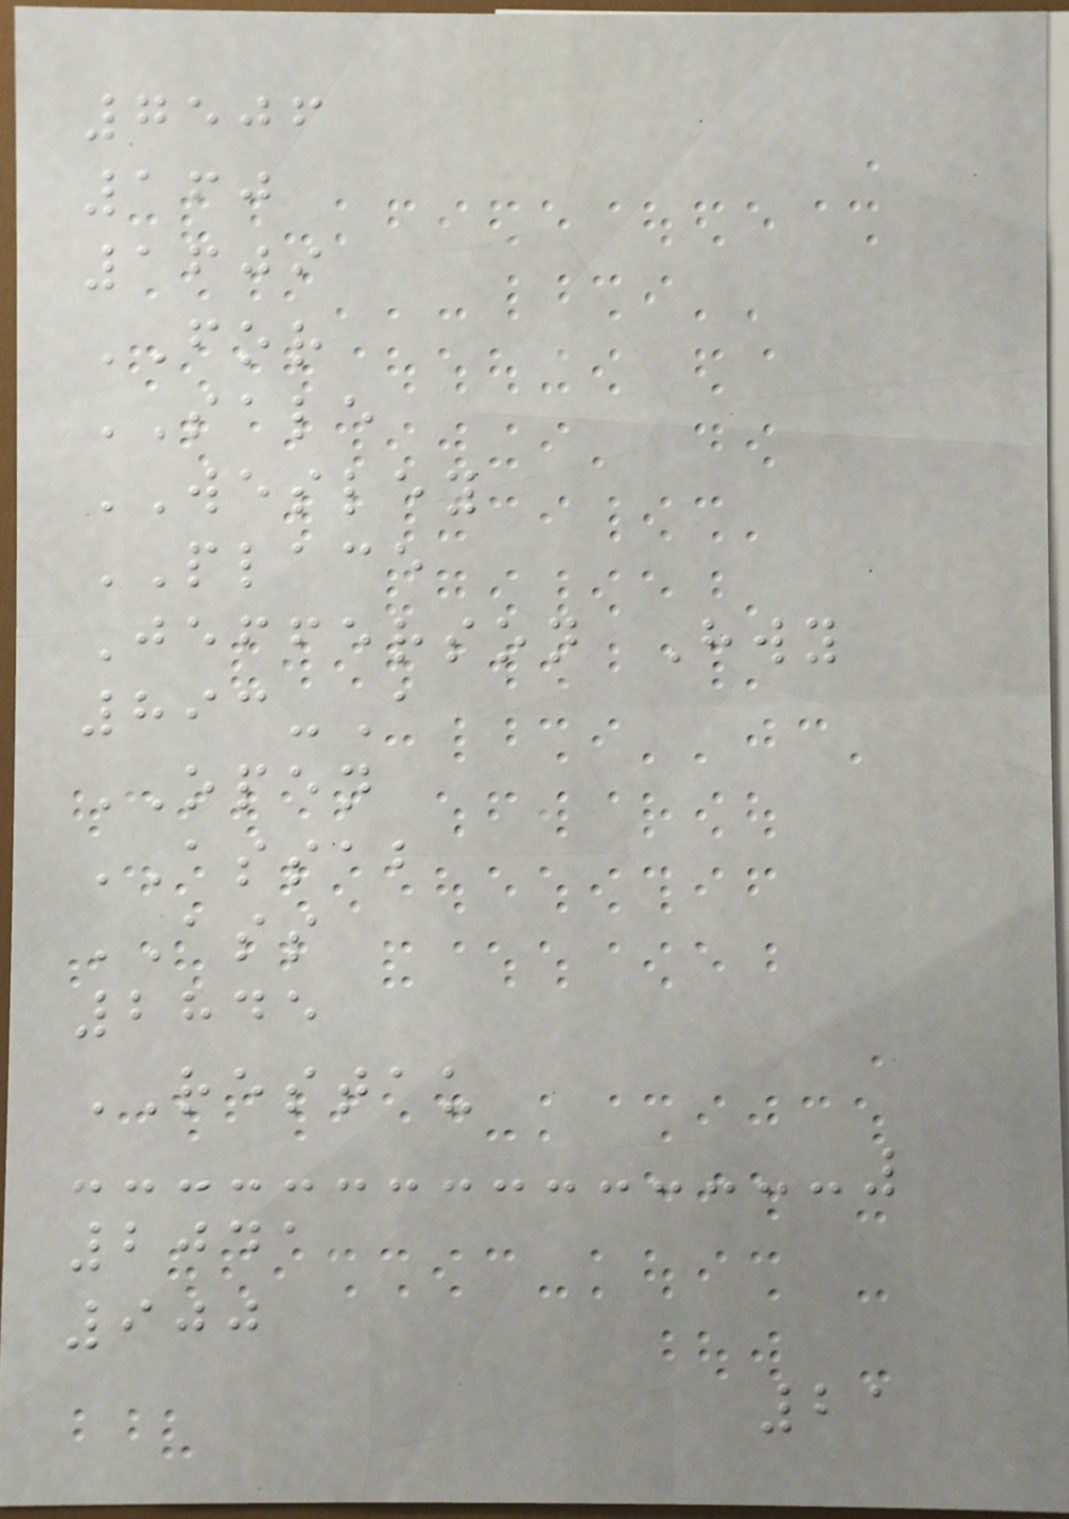7506
160
1609
FOR
SALE
WESLEY
PLACE
Jefferson Hwy
893-A
OPEN
ASSAB
ASS
2845
RESTAU
2041
900
21
